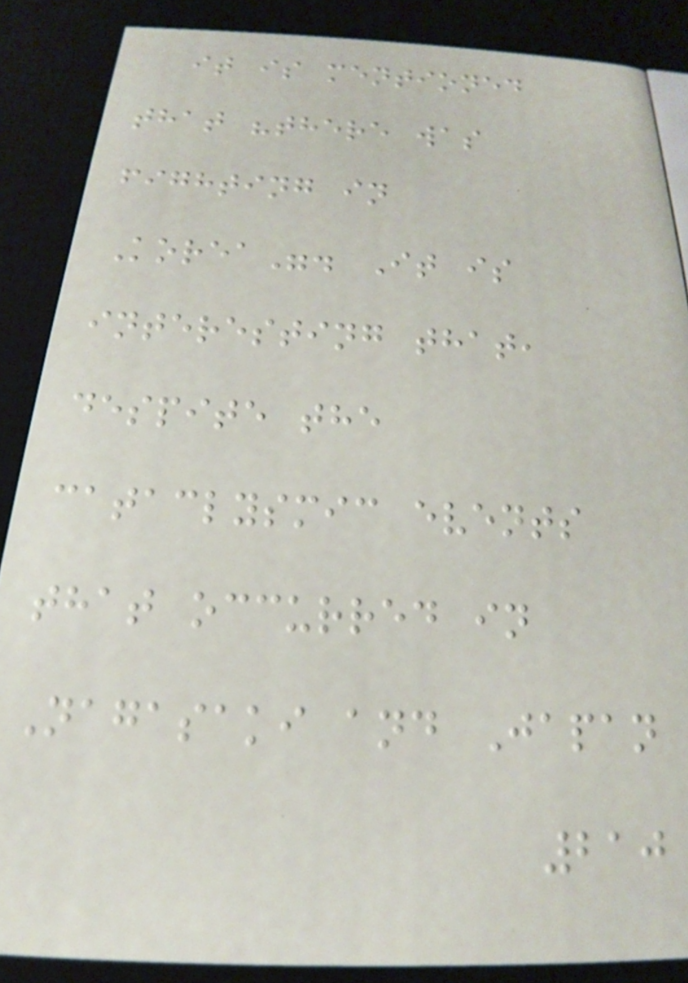it is mentioned
that "there was
fighting in
Korea". It is
interesting that,
despite the
cataclysmic events
that occurred in
Nagasaki and Japan
210
